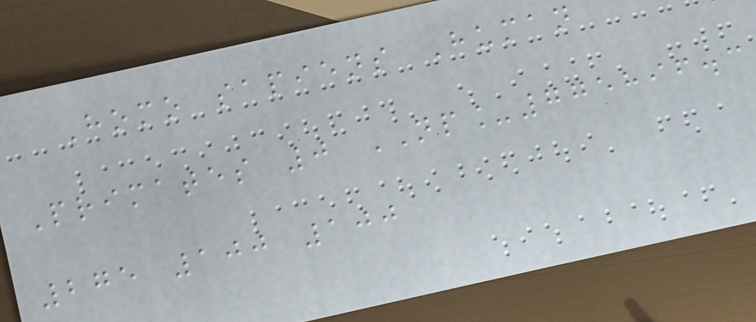Homo sapiens Human
Primates 0 NP_775896.3
275 100 100
